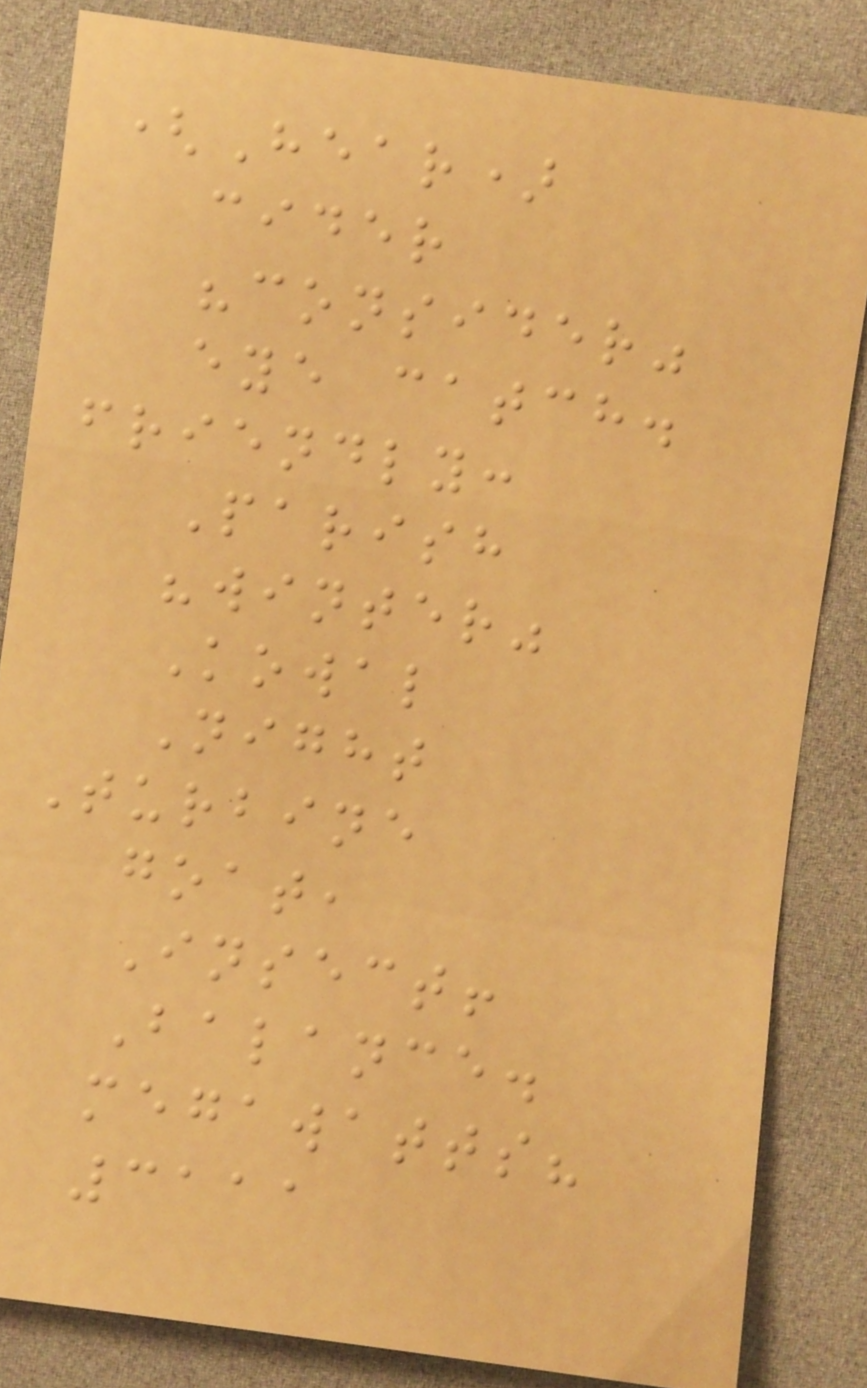(Hear)
cider
"consider"
eye catch.
friendly:
Parish
"winter"
Kowal
Night
Turbine
goat,
Insect!
Balance.
megawatts?
3111
